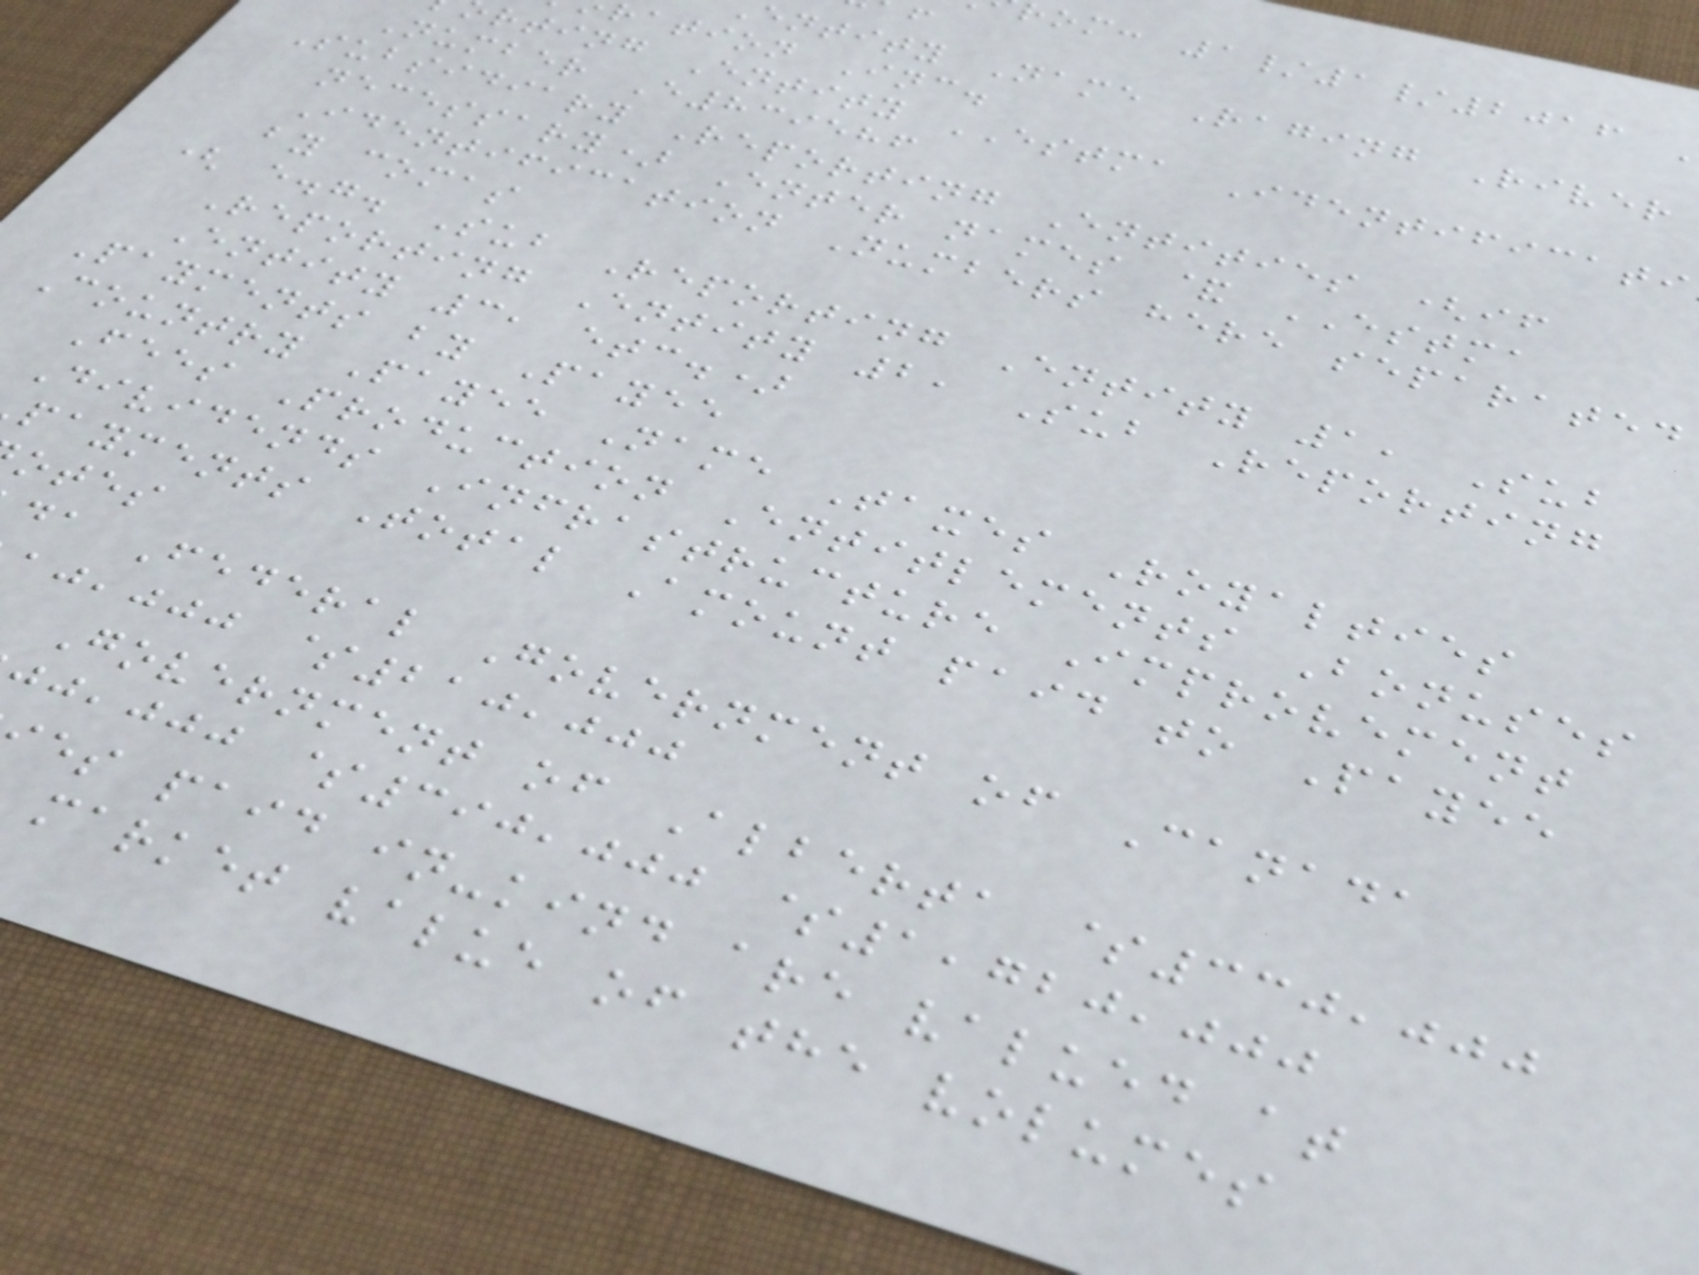om: 1/1/2016
entity Name Raging River
ration Inc.
rting Entity ESTMA Identificati
Number E839586
Subsidiary Reporting Entities (if
necessary) Enter names & ESTMA
Identification Numbers here separated
by comas
( e.g. Sub Reporting Entity 1, Sub
Reporting Entity 2, Sub Reporting
Entity 3, etc.)
Payments by Payee
Country Payee Name Taxes Royalties
Fees Production Entitlements Bonuses
Dividends Infrastructure Improvement
payments Total Amount paid to Payee
otes
da Federal Government of Canada
,jjj $210,000
Government of Alberta $330,000
,jjj $390,000 $1,720,000
es paid in-kind are valued at
market value of the volumes
